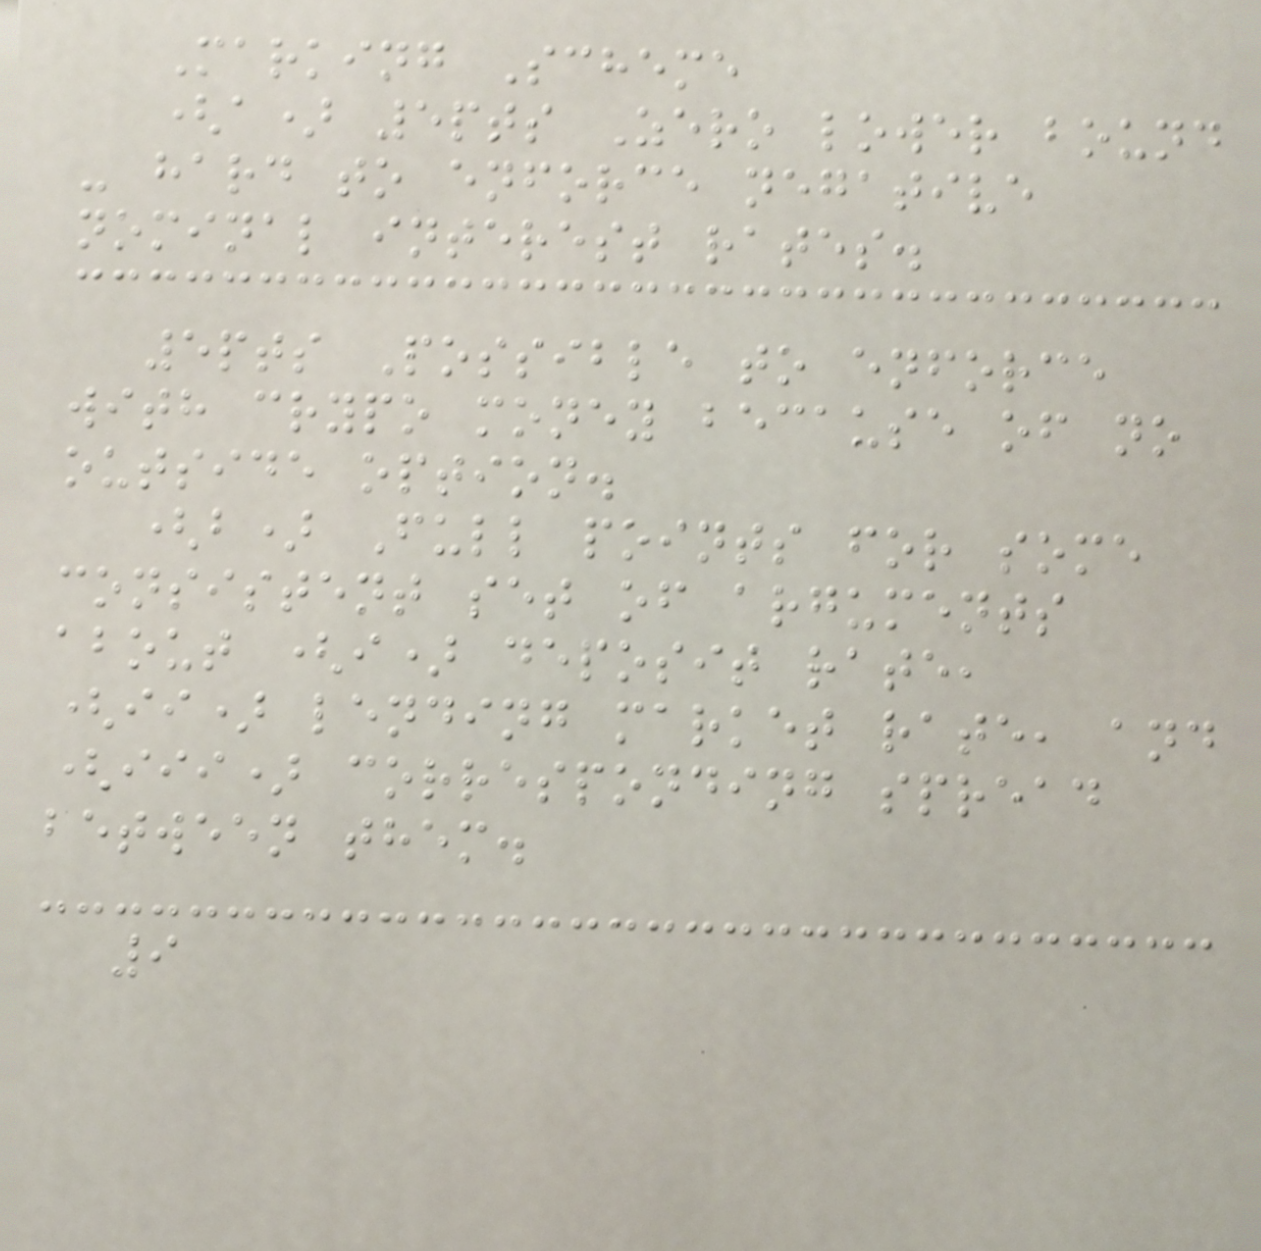Marking Scheme
(a) 5pts Zero lower bound
- hard to enforce negative
nominal interest rates.
5pts Possible to enforce
with crypo money because of no
outside option.
(b) Full points for some
consistent set of arguments
about (i) deposit rate,
(ii) lending market rate, and
(iii) corresponding spread
between them.
9
